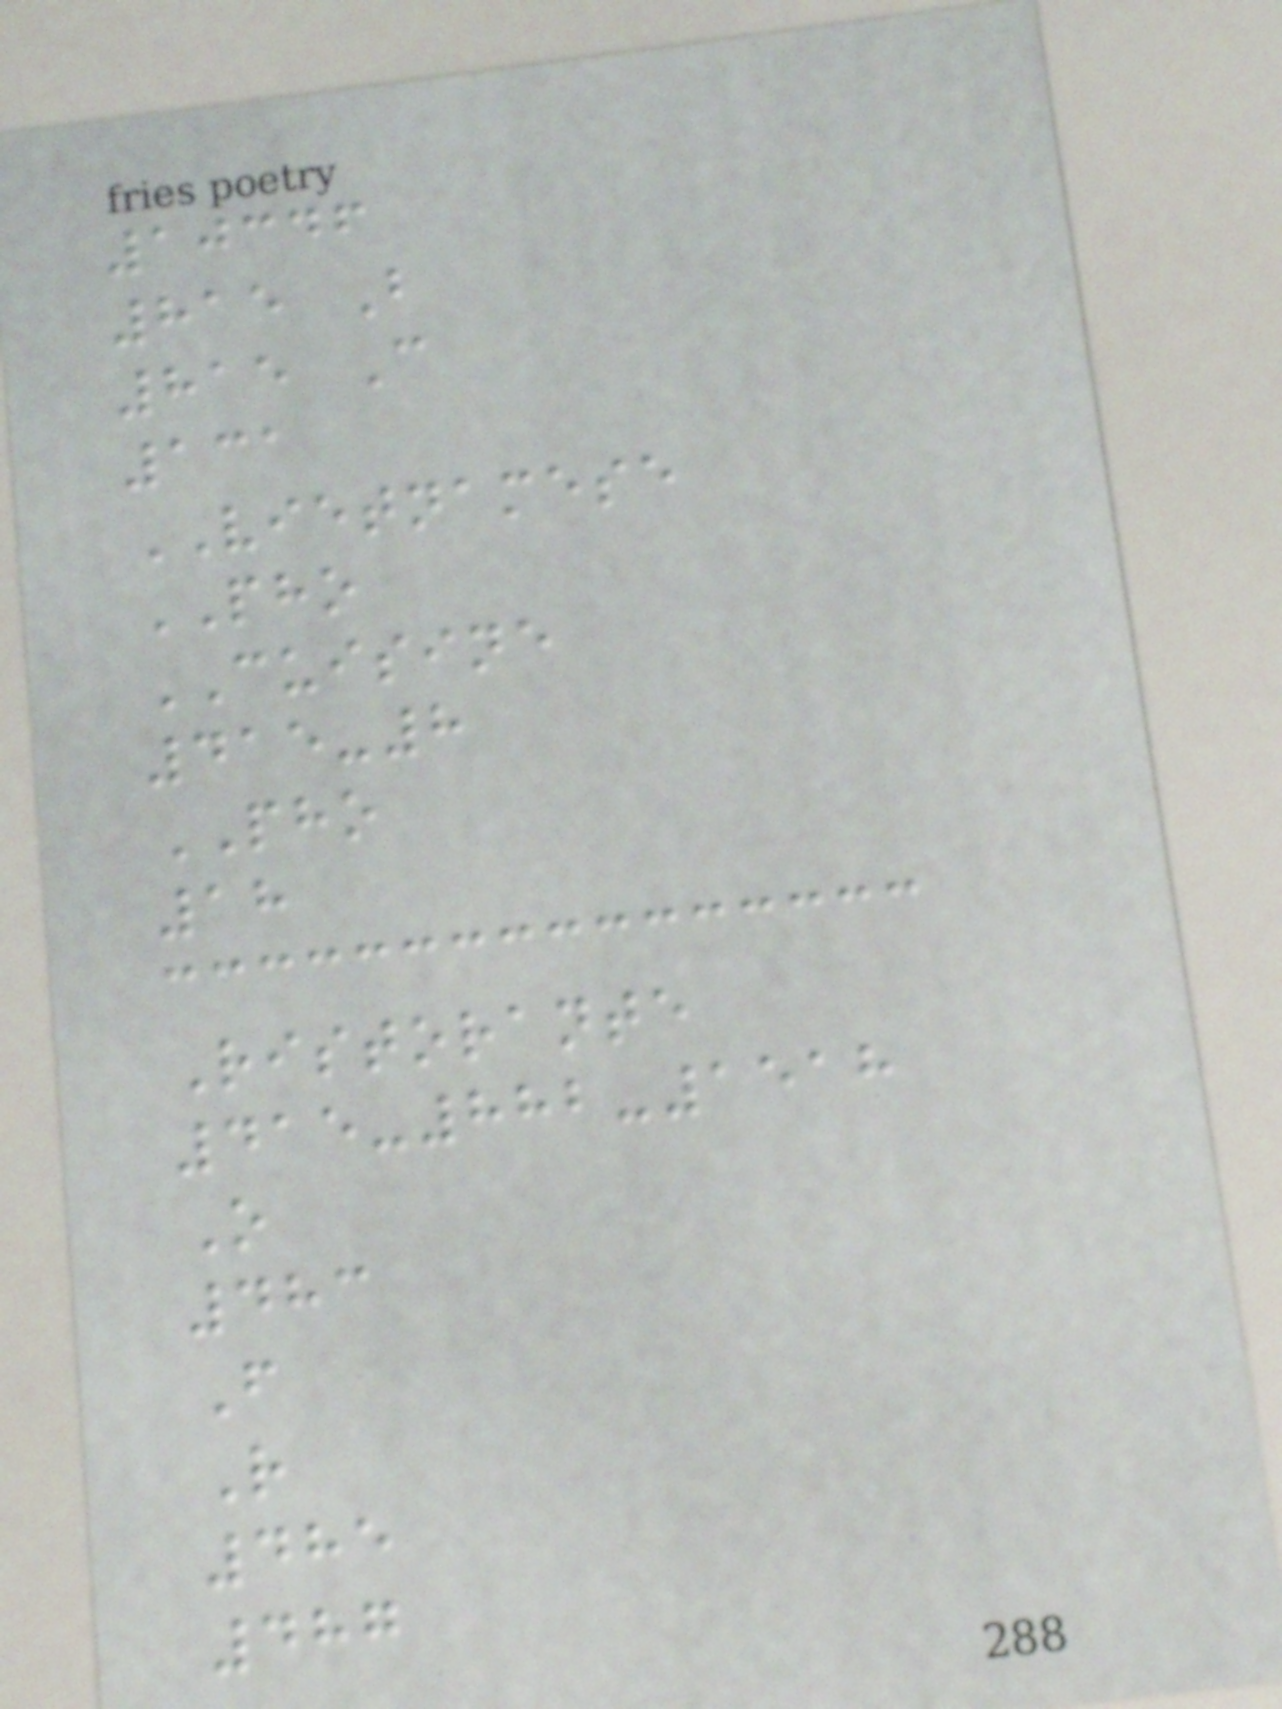10346
815 B
815 C
131
VIETNAMESE
PHO
CUISINE
415-8
PHO
18
Ristorante
415-882-1518
O
483
F
R
485
487
